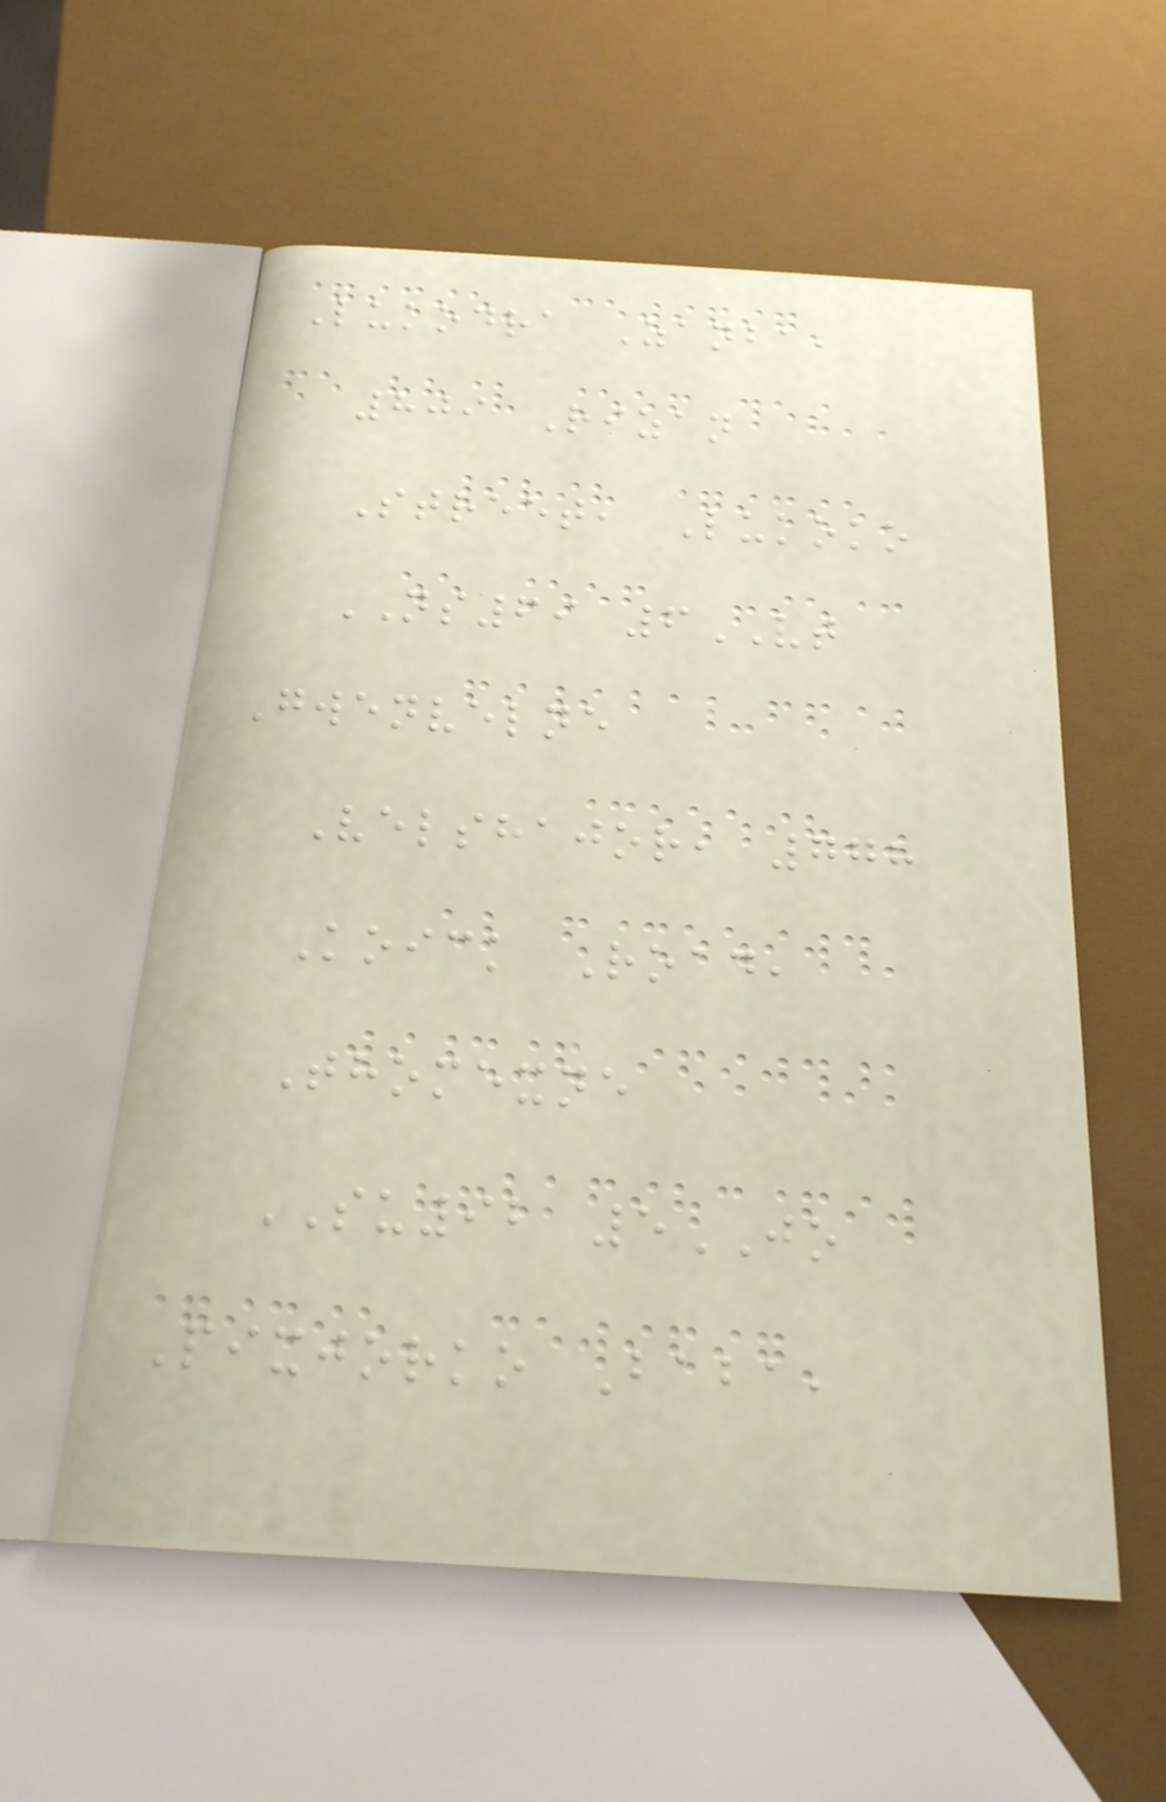Lukodra Zanba,
809 Rizan
Street, Lukoko
NS69 6VT
Gwenvelne
Velshajor, 778
Koick Road,
Thomexne
SU92 5JO
Pixjorko Baba,
